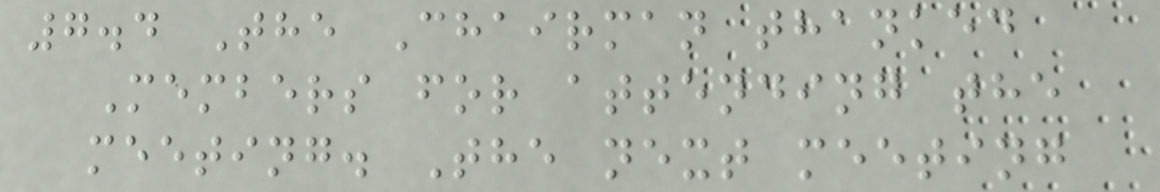7.4 The Chairman thanked
Members for attending the
meeting. The next meeting
